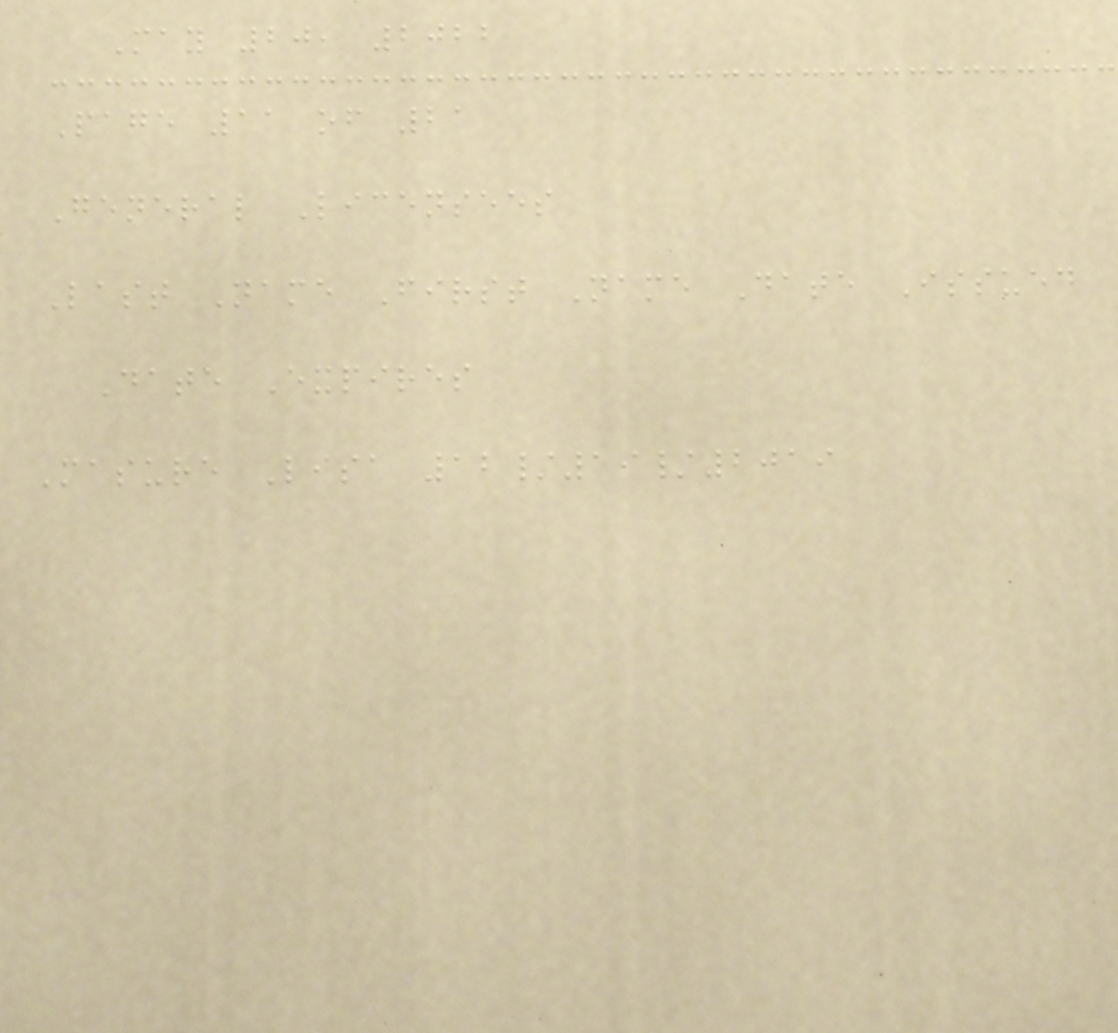May 20, 2022
Page 11 of 21
General Licensees
Last Name First Name Date Issued
Date Expires
Masure Lisa 12/19/2019
